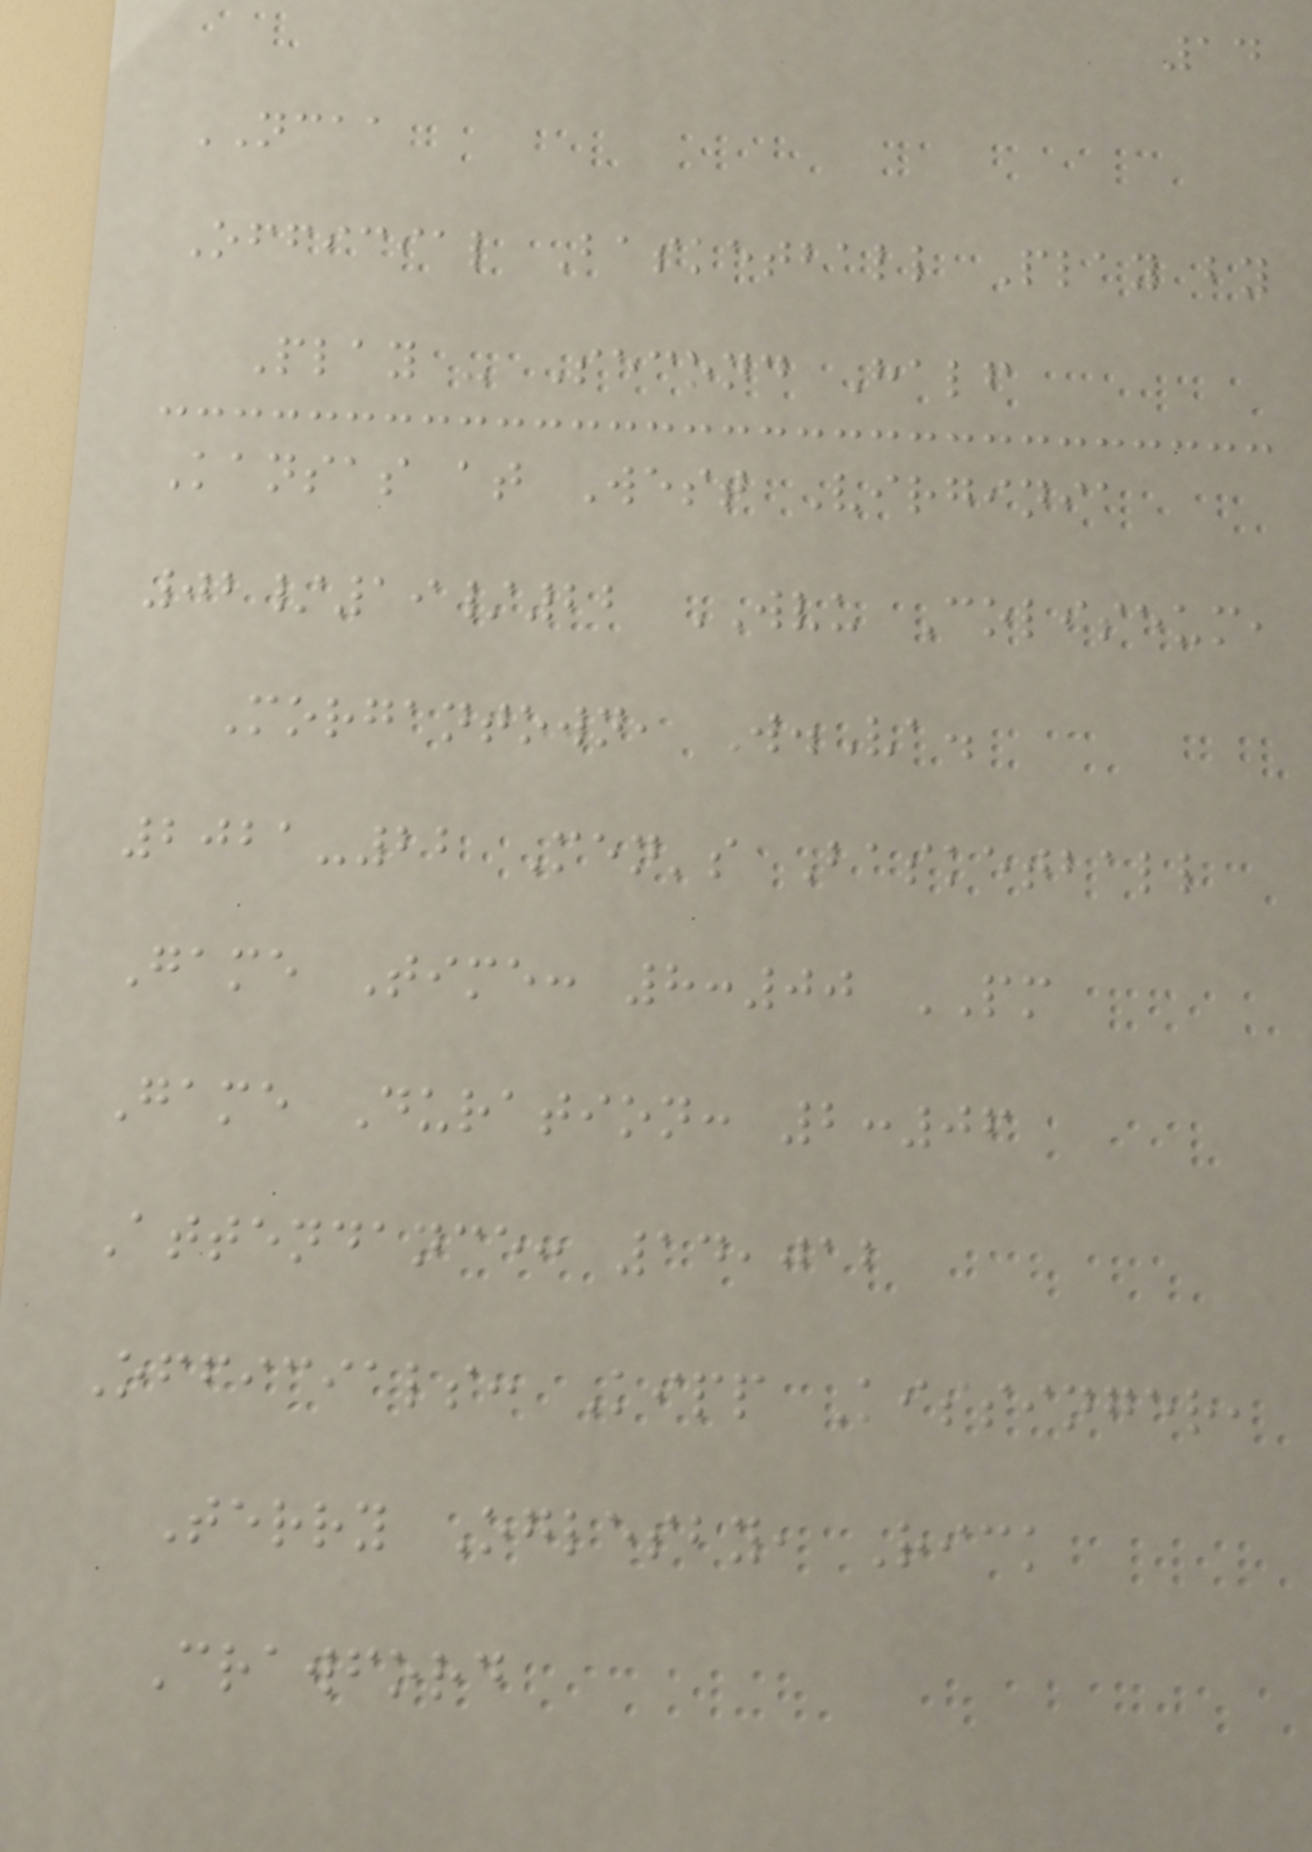14
NCAA
Official Basketball Play by
Play - Second Half
Kansas at West Virginia
02/19/22 WVU Coliseum,
Morgantown, W.Va.
2021-22 Men's Basketball
Game Time: 8:00 PM
Game Duration: 2:06
Attendance: 14,012
Officials: Kipp Kissinger,
Terry Oglesby, Rick
Crawford
